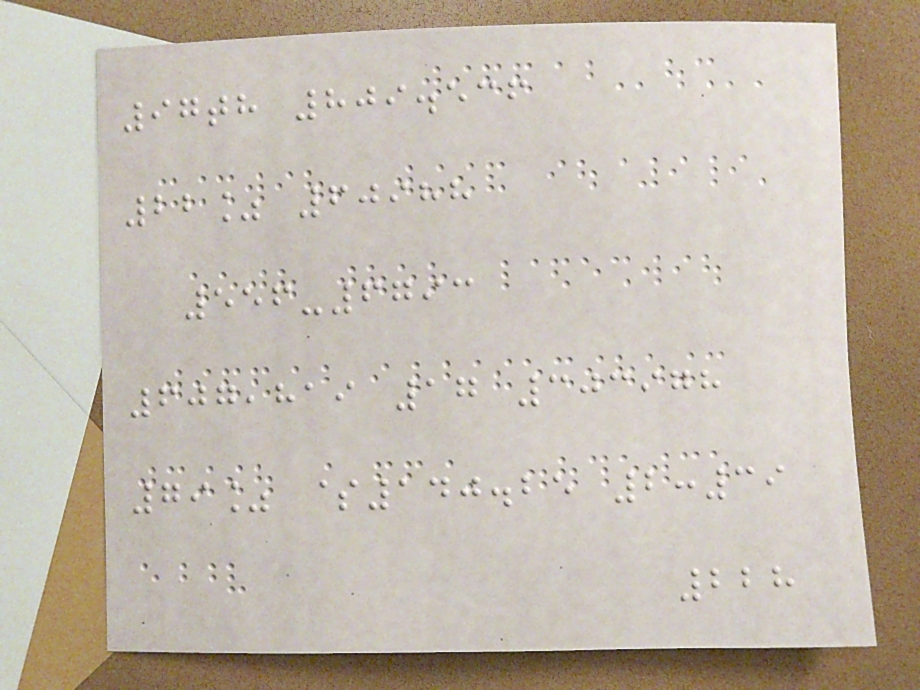97th 809.536
22% 60988
556-6793
607,819 17 303978
79% $140.25 2:39
228
